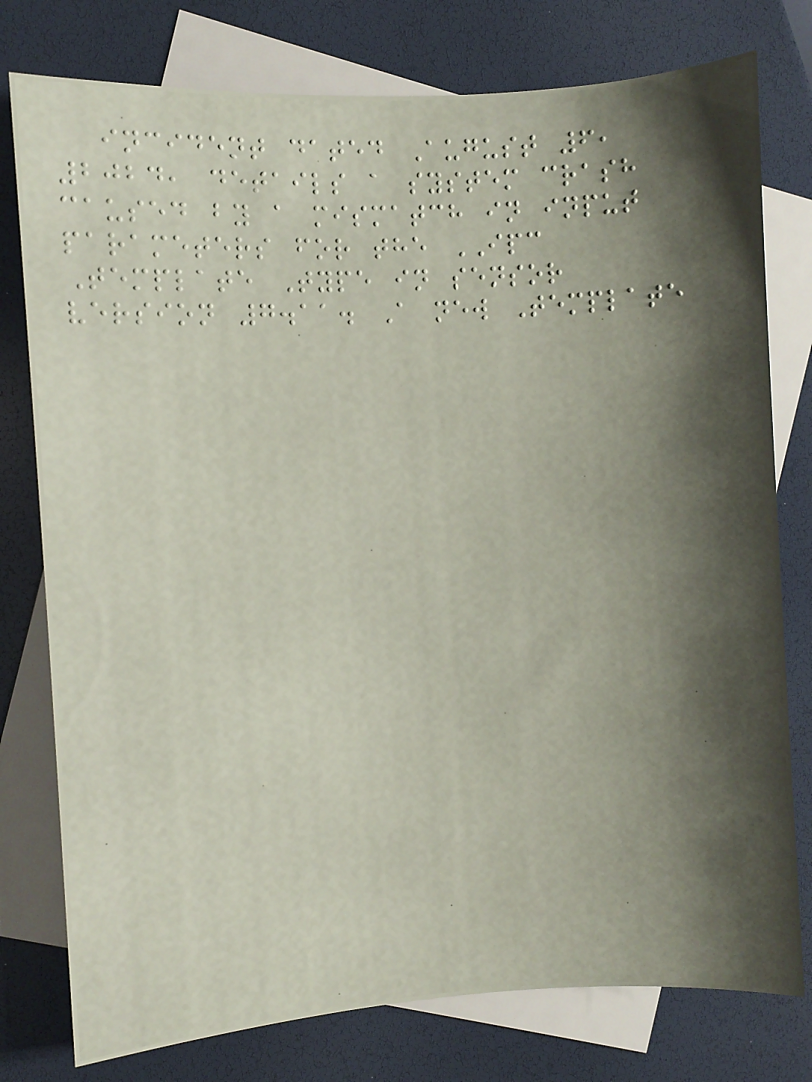incident dated August 6,
2024, details a system crash
caused by a mismatch in input
parameters for the IPC
Template Type in sensor
version 7.11. A new Template
